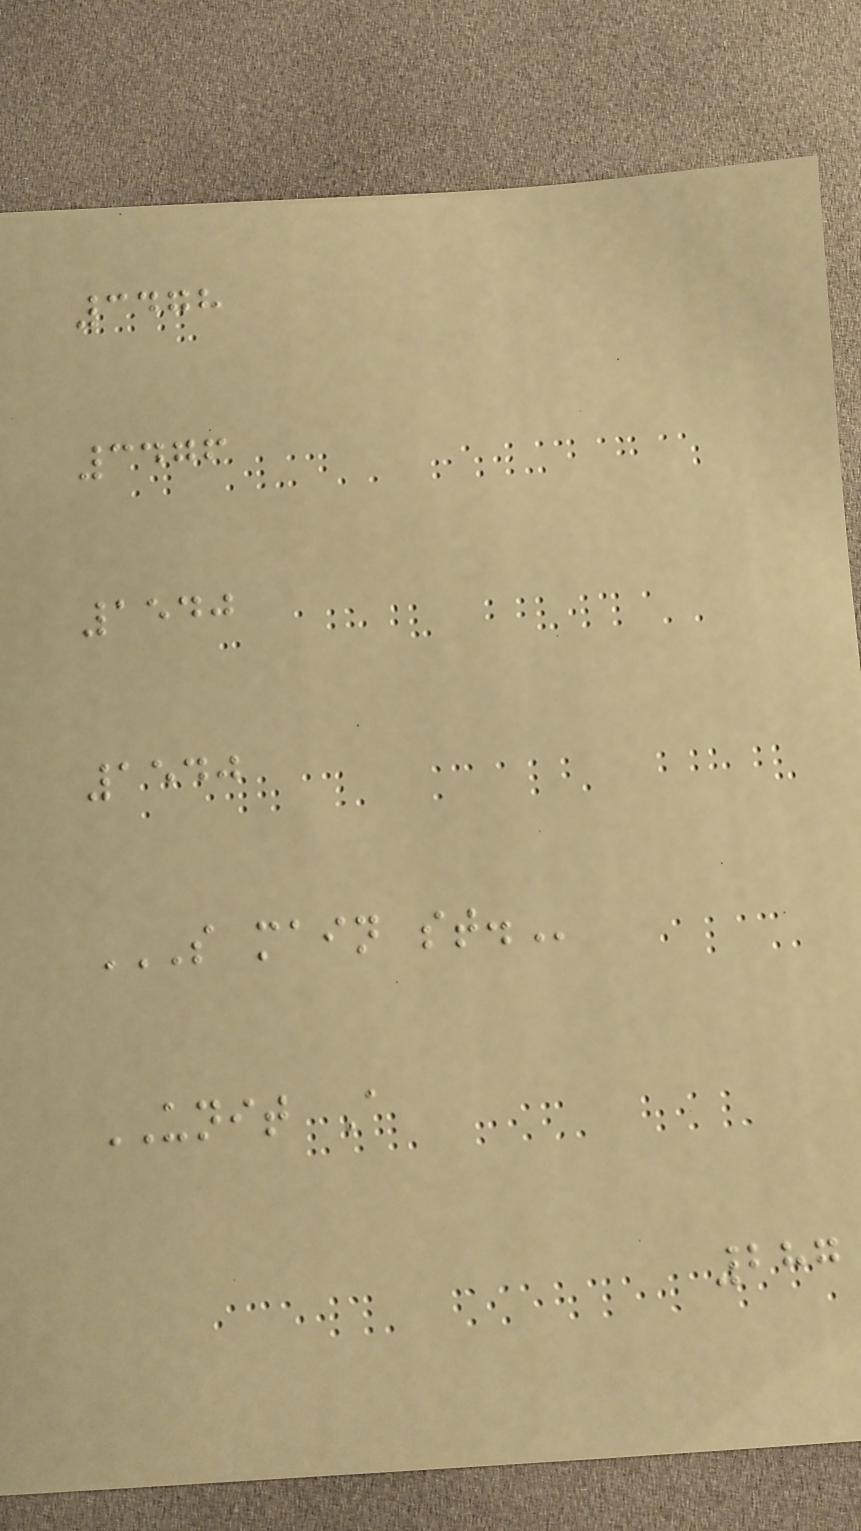3478
3476
1540
1540
S MAIN ST.
UNIT A
287
